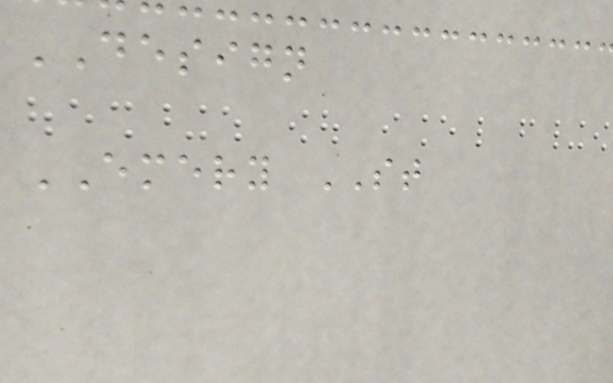DESIGN
EMERY ST
